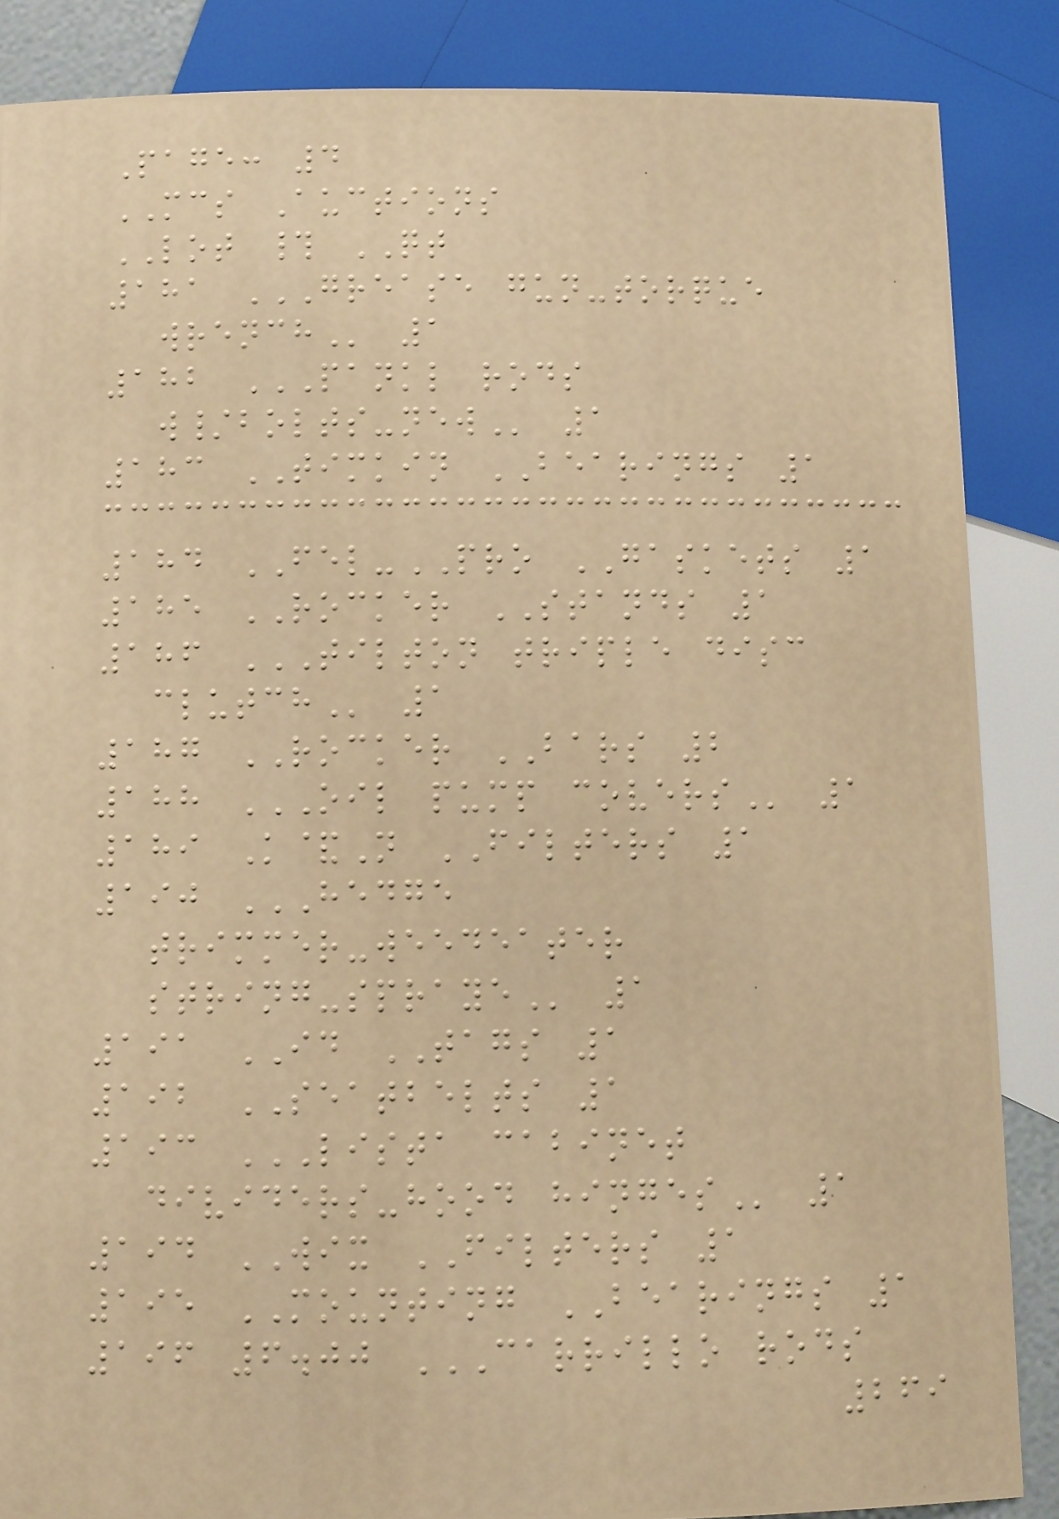Page: 4
MCS Auctions
LOT # QT
181 GREASE GUN-TORQUE
WRENCH 1
182 PANKL RODS
W/BOLTS-NEW 1
183 TIMKIN BEARINGS 1
184 FEL-PRO GASKETS 1
185 ROCKER STANDS 1
186 TILTON TRIPLE DISC
CLUTCH 1
187 ROCKER BARS 2
188 OIL PUMP COVERS 1
189 K&N FILTERS 1
190 HEDGE
TRIMMER-WEEDEATER
STRING-SPRAYE 1
191 ID TAGS 1
192 SEATBELTS 1
193 LISTA CABINET
DIVIDERS-HOOD HINGES 1
194 WIX FILTERS 1
195 MOUNTING BEARINGS 1
196 6.00 CARRILLO RODS
269
